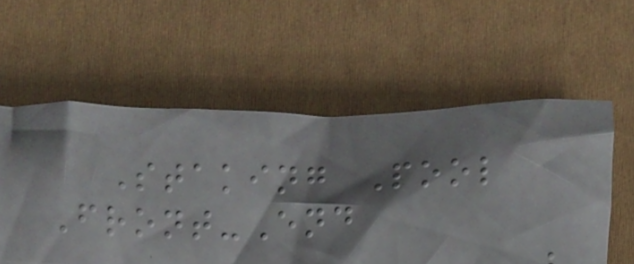Staking Pool
Front-End
